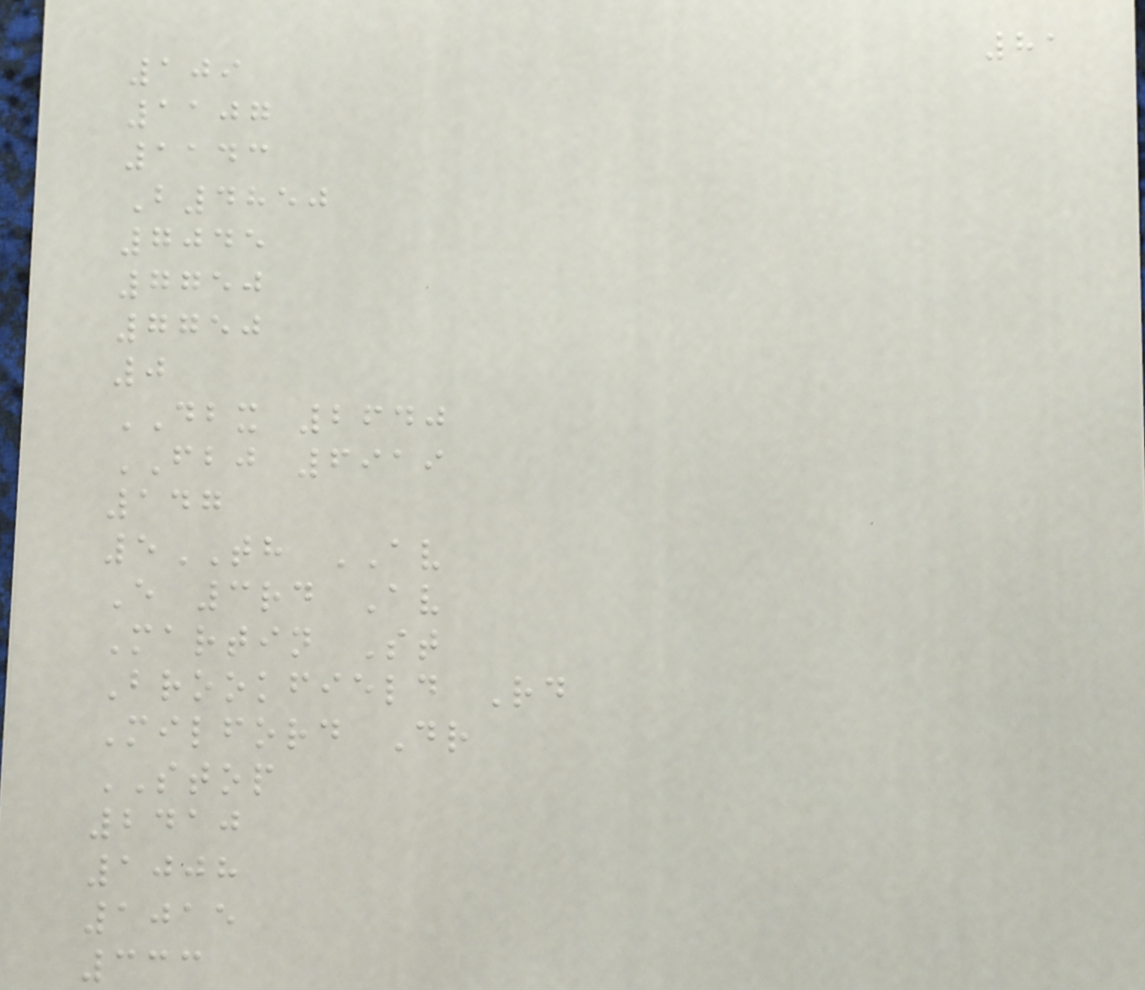81
109
1107
1143
B4850
7045
7750
7750
0
DBX 2640
FBJ 6919
147
5TH AV
E 3rd Av
Martin St
Brookfield Rd
Milford Dr
STOP
2410
1008
1015
333
